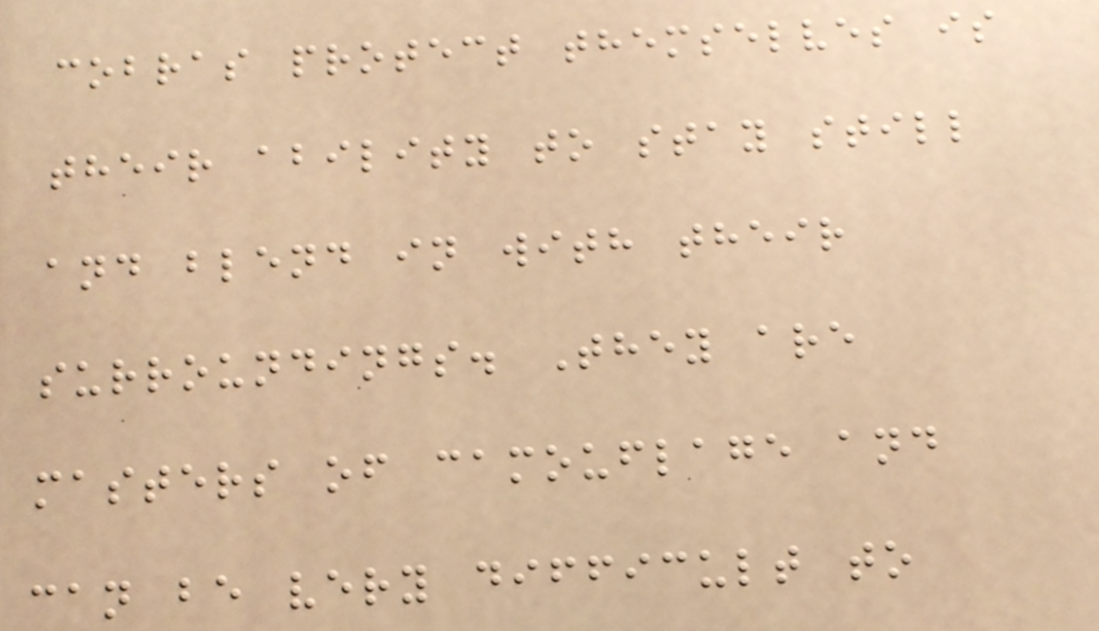cobras protect themselves is
their ability to stay still
and blend in with their
surroundings. They are
masters of camouflage and
can be very difficult to
